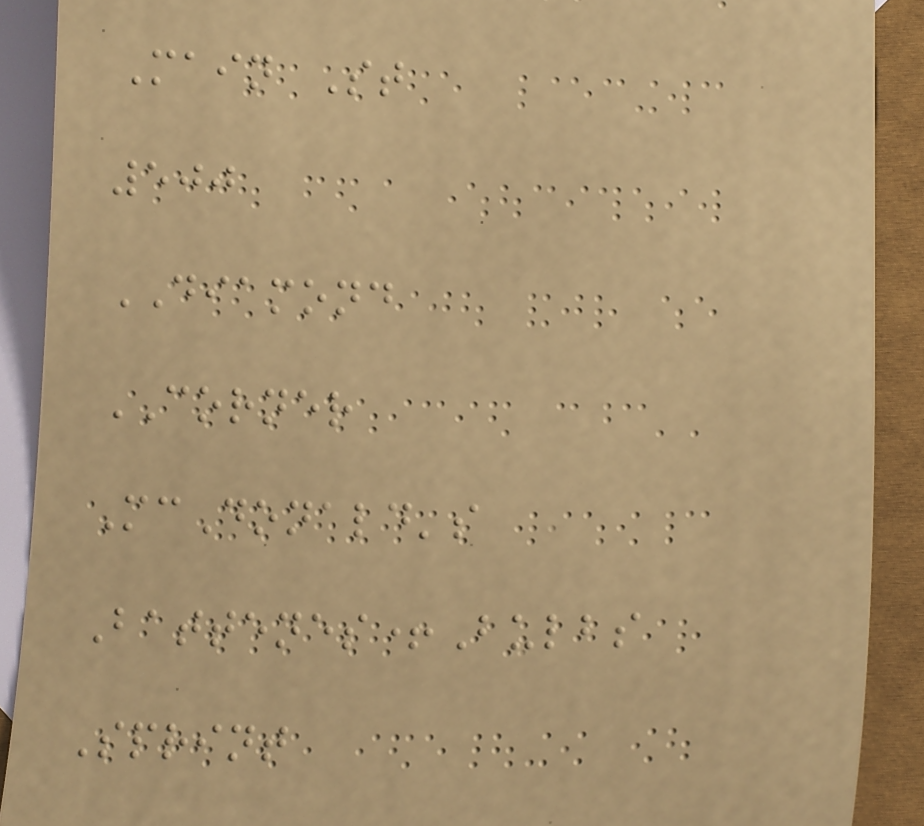Main St
500
DIAMOND
CORNER
McDonald's
Battenes+Bulbs
Sprint
